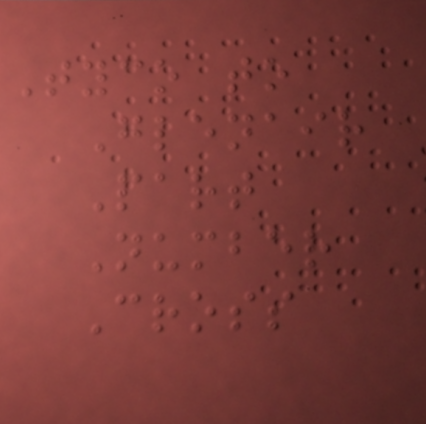Tyco to
Glenair
Part
Number
Cross
